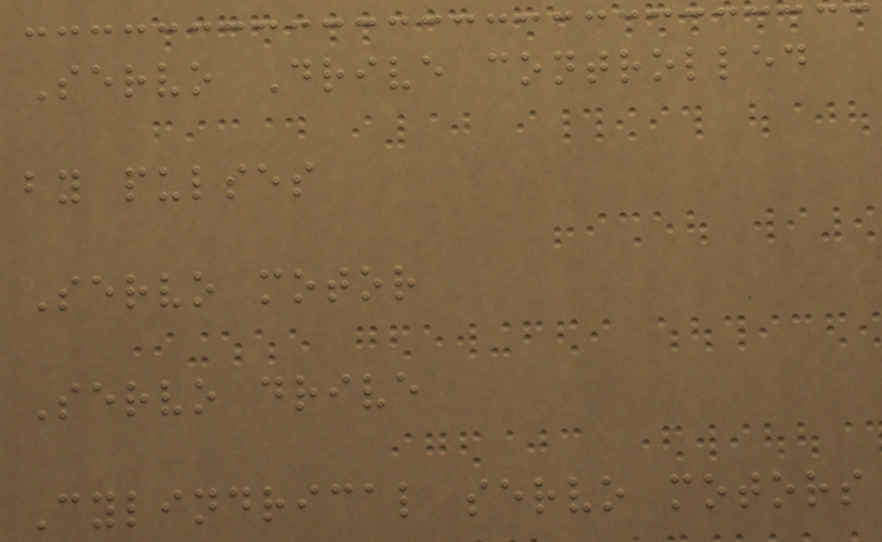Servo Drive controlled
by pulses
Servo motor
Servo drive
Cylindrical servo motors
